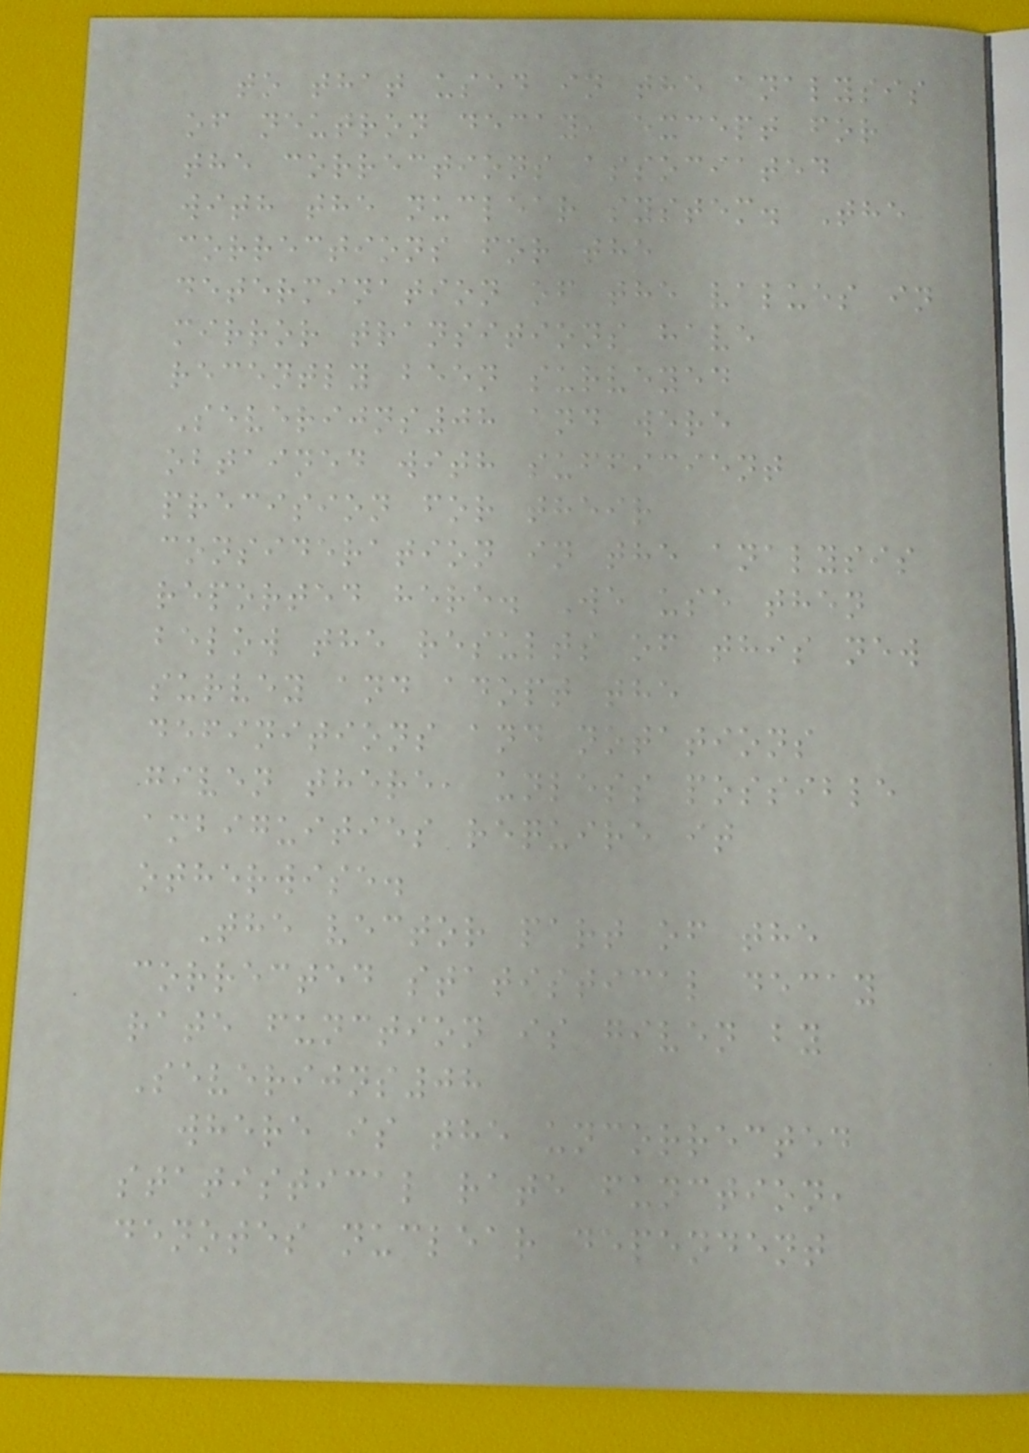to that used in the analysis
of neutron decay, except for
the corrections associated
with the nuclear system. The
corrections for the
determination of the values in
mirror transitions have
recently been surveyed
Severijns08 and were
obtained with sufficient
precision for their
consideration in the analysis
reported here. We use then
below the results of this new
survey and adopt the
definitions and notations
given there, unless possible
ambiguities require it
otherwise.
The vector part of the
corrected statistical decay
rate function is given by
Severijns08
where is the uncorrected
statistical rate function,
denotes nuclear dependent
